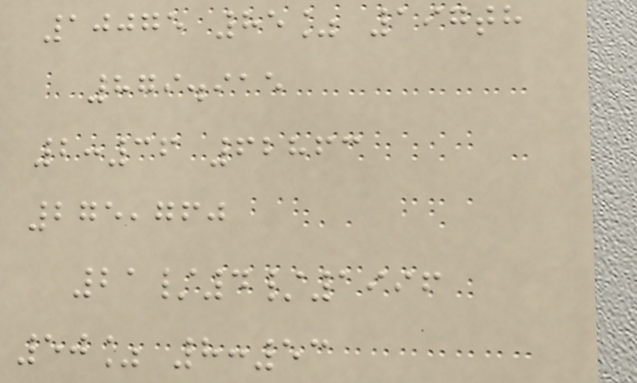10075 85% 197th
879.915
2:36 62863
275,760
21/4/1996
50% 8:53
